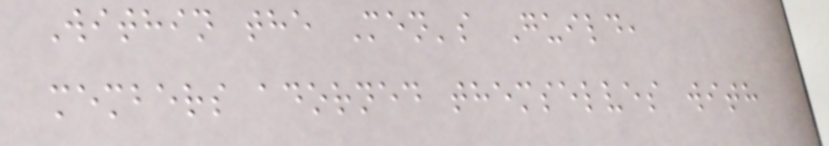Within the Men's Guild,
members adorned themselves with
